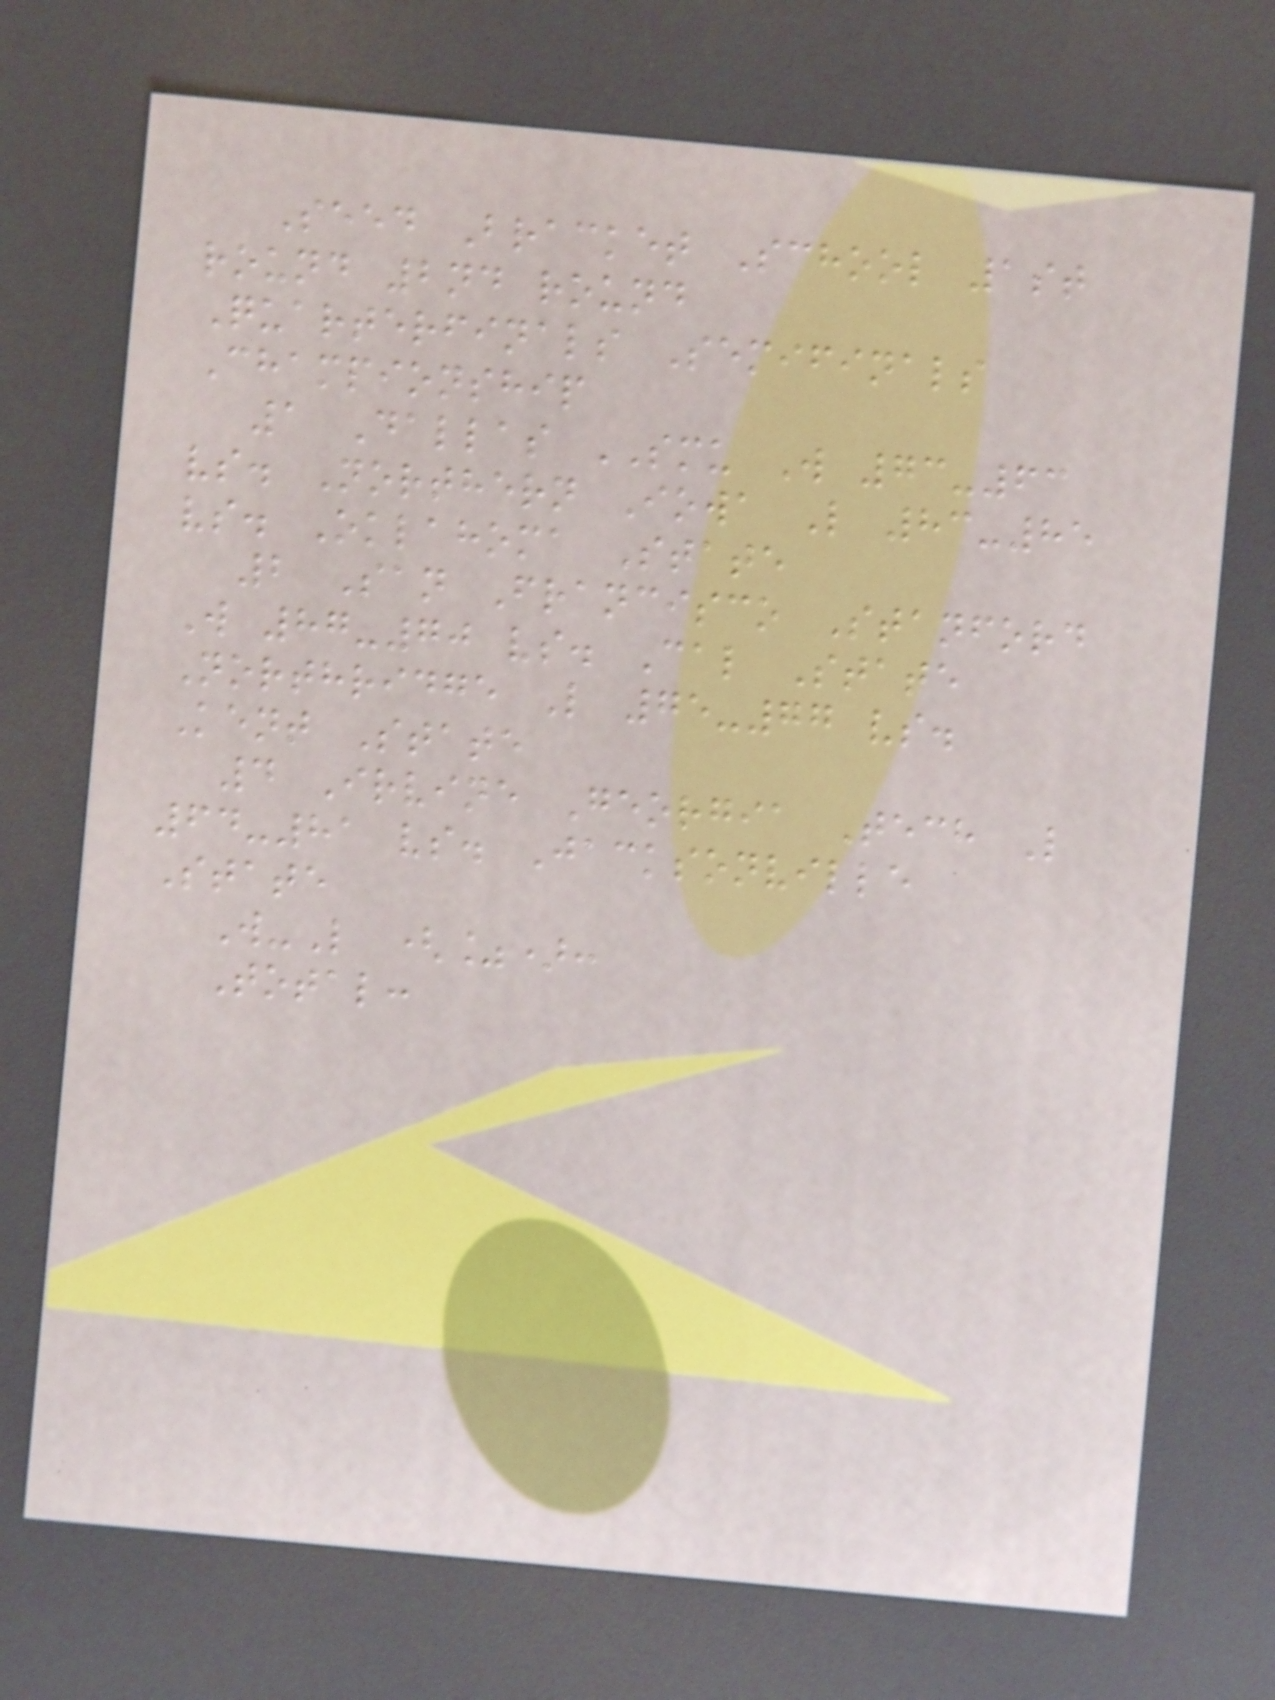Seed Bracket School 1st
round 2nd round
Quarterfinals Semifinals
Championship
1 Dallas SMU W 73-63
vs. Northern Iowa L 83-85
vs. Oklahoma State
2 San Francisco Stanford
W 87-70 vs. Cal State
Northridge L 75-77 vs.
Kent State
4 Irvine Georgia Tech L
64-81 vs. Jacksonville
State
W-L (%):
Total:
